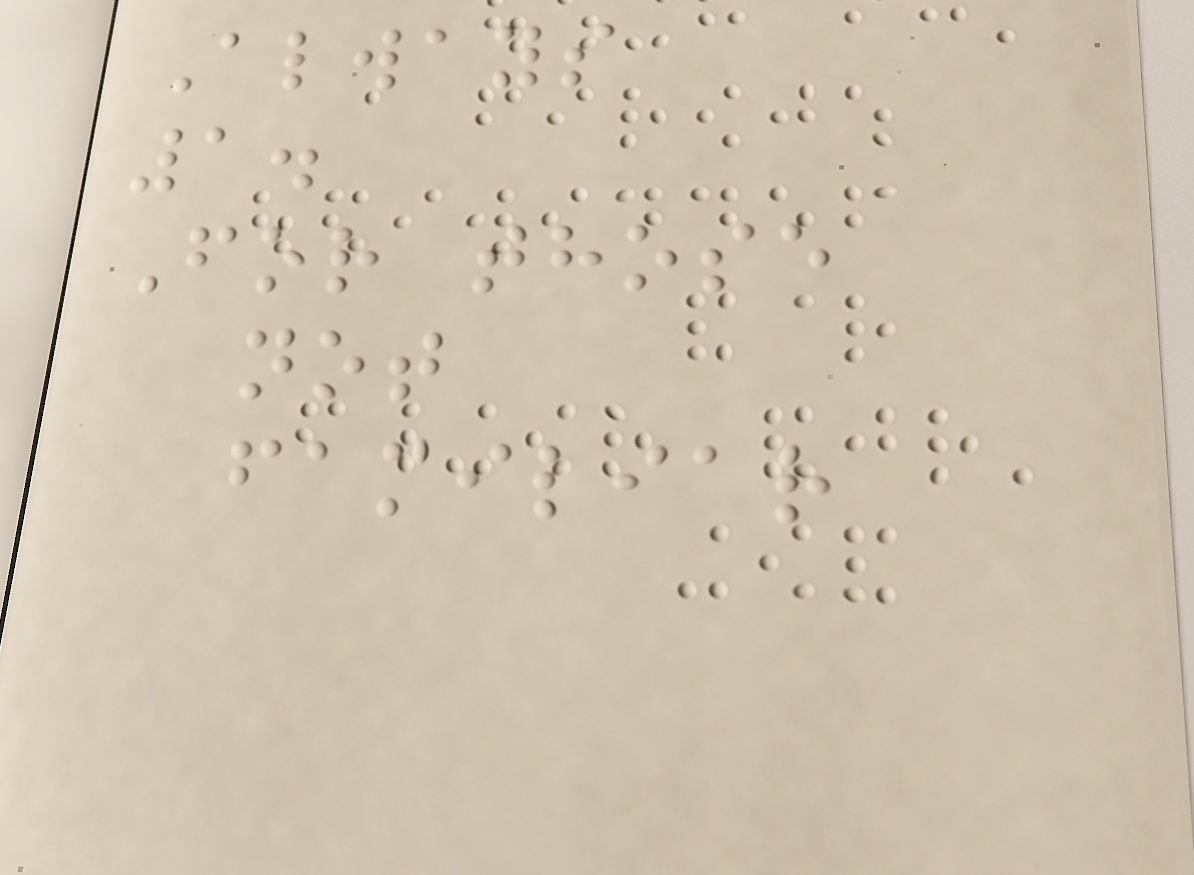Always
1.
For those
not
familiar
